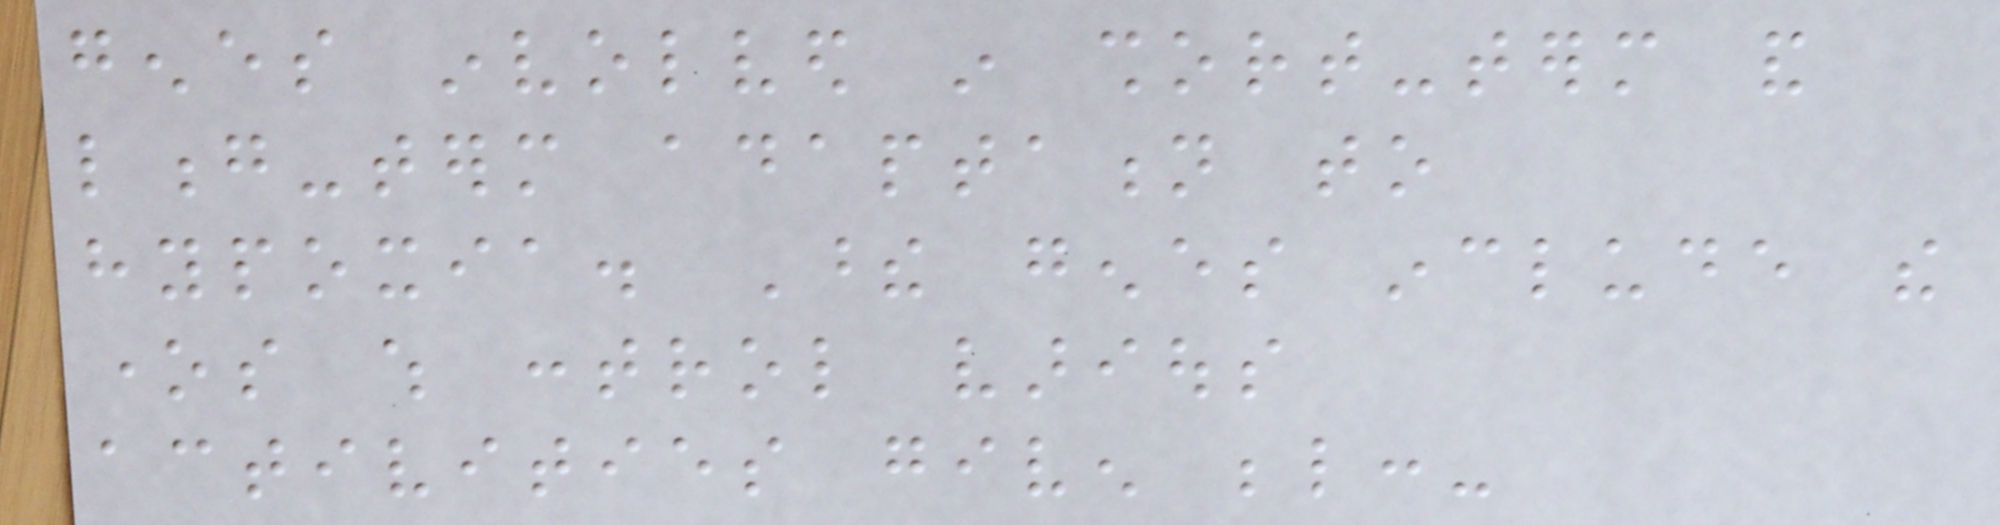genes involved in short-term and
long-term adaptation to
hypoxia. These genes include the
ones which control various
activities given below:-
